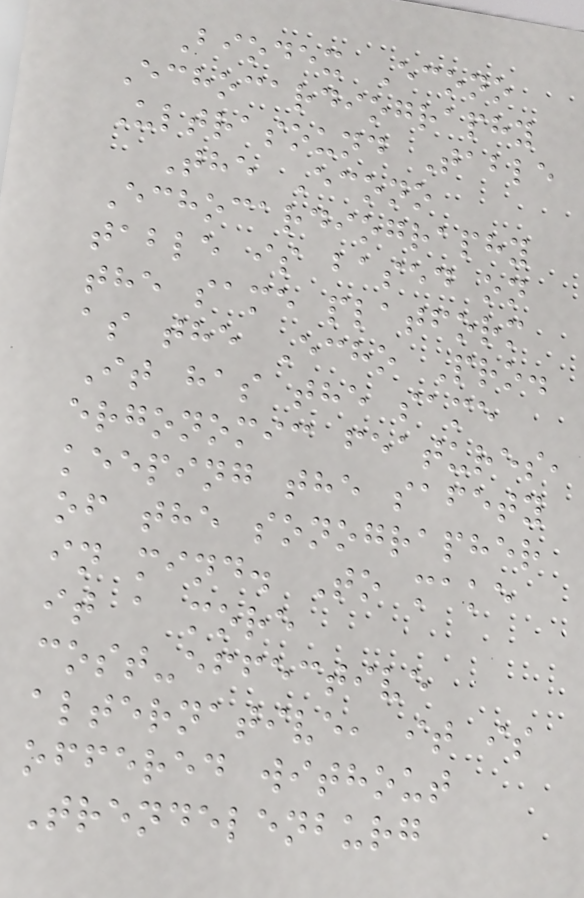Biodex Econo
Echocardiography
Ultrasound Table
The Econo
Echocardiography
table is based on
the same platform
as the Echo Pro.
It has the same
ergonomic features,
keeping the safety
of the sonographer
in mind. To make
it a more
cost-effective
alternative, it is
offered without
Trendelenburg
